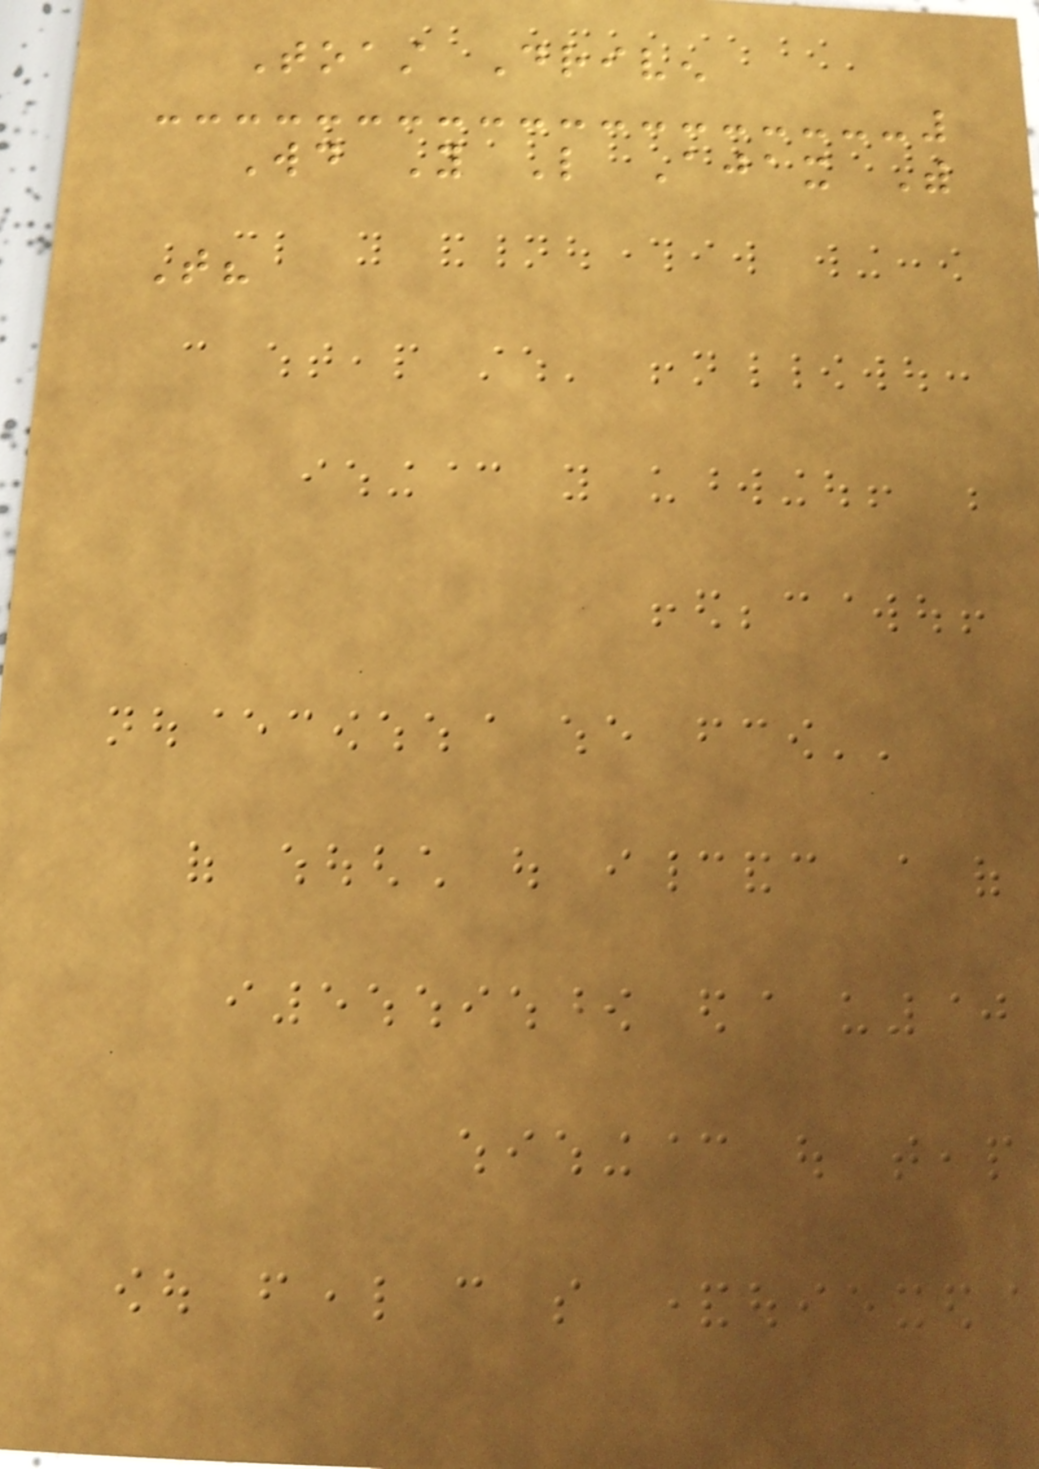Toast Driven
Would You Like Ajax With
That?
